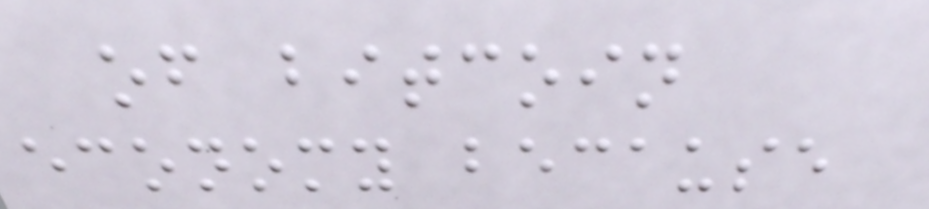of bitcoin
economy because
